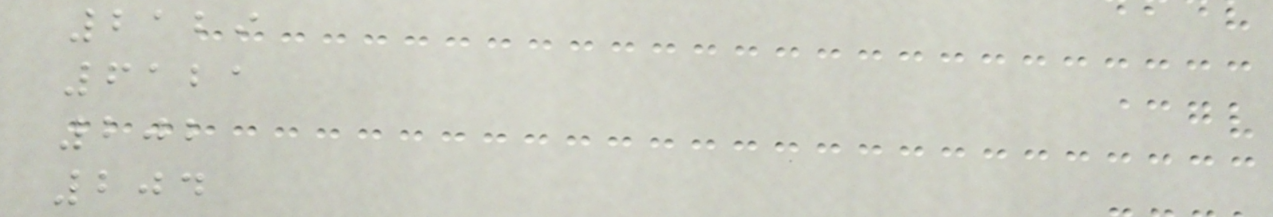2129
6121
202
204
